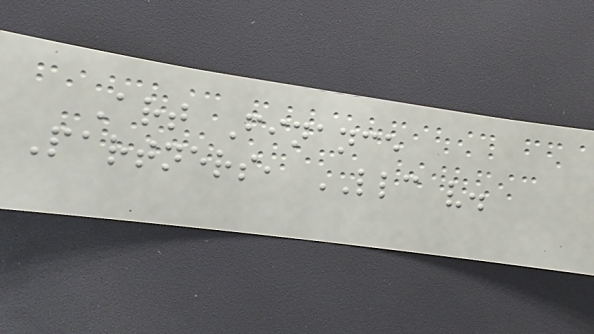Art Finance
Partners, LLC v.
